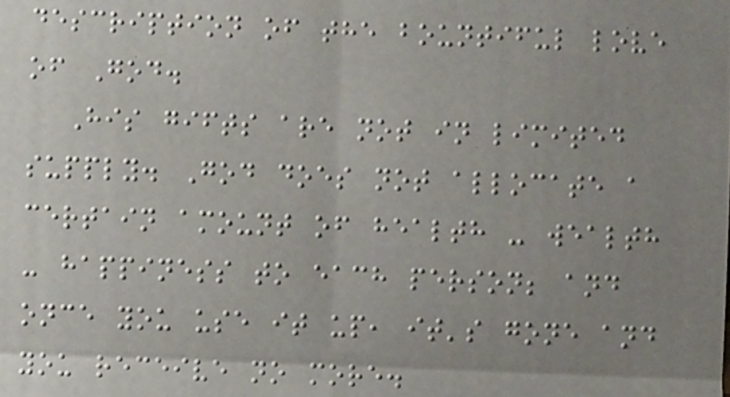description of the bountiful love
of God.
His gifts are not in limited
supply. God does not allocate a
certain amount of health - wealth
- happiness to each person; and
once you use it up, it's gone and
you receive no more.
